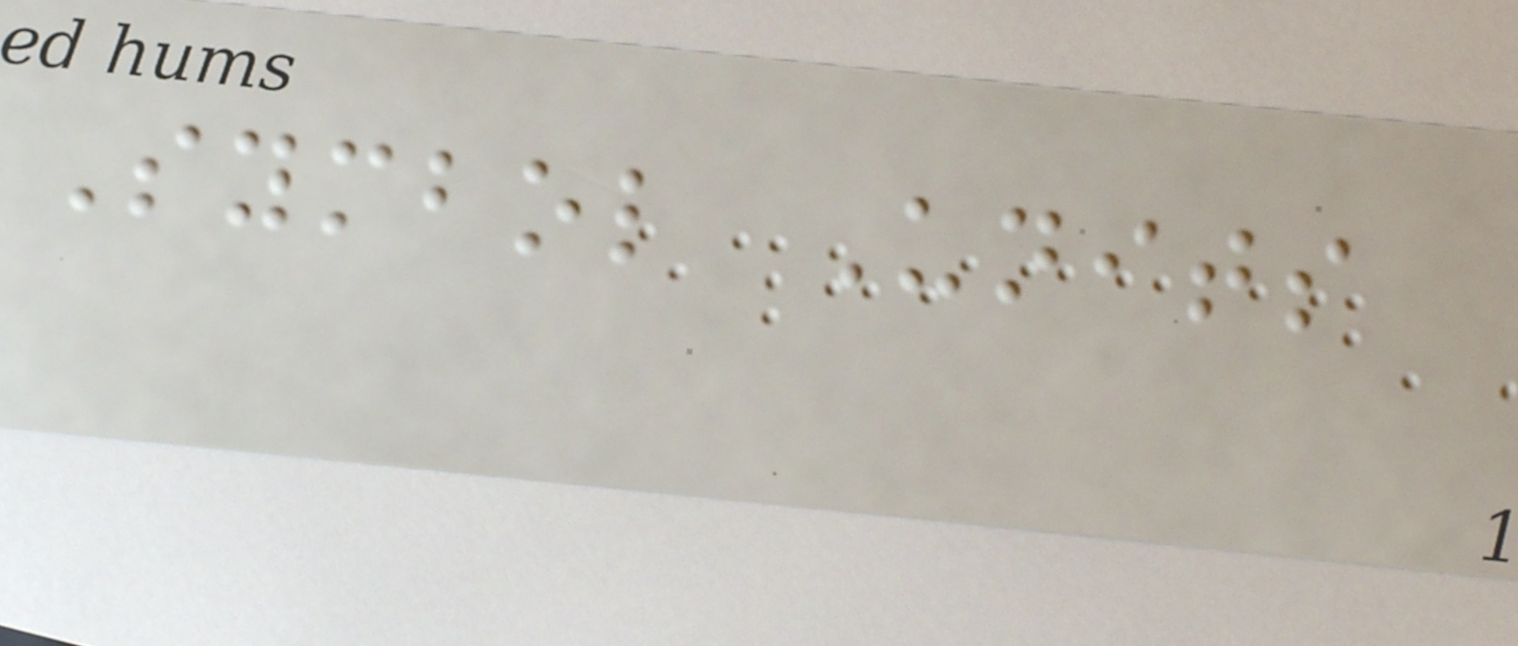Symbol Units
